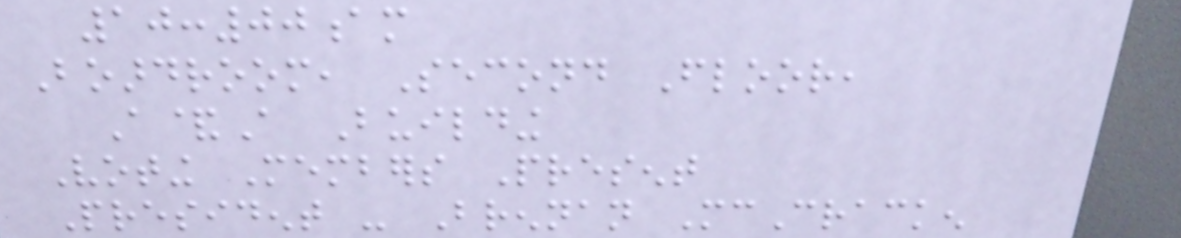10:00am
Boardroom, Second Floor,
A&A Building
Voting Members Present
President - Brennan McCracken
